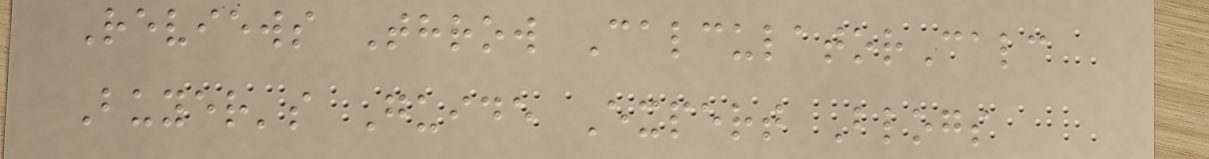Reviews Throw CalculatorCalc
Buyer's Guide Expert Blogs
